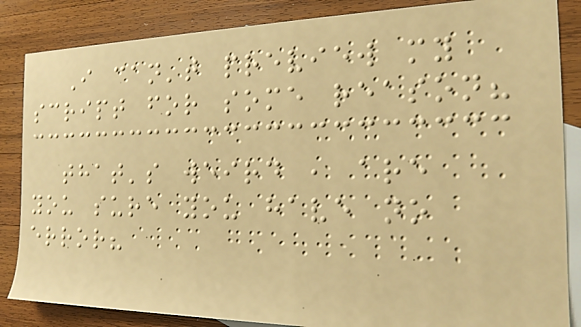I can't preview my
script for some reason?
that's weird , are
you sure you have no
error?
